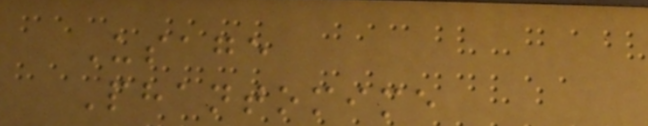Usage
Phantomime
